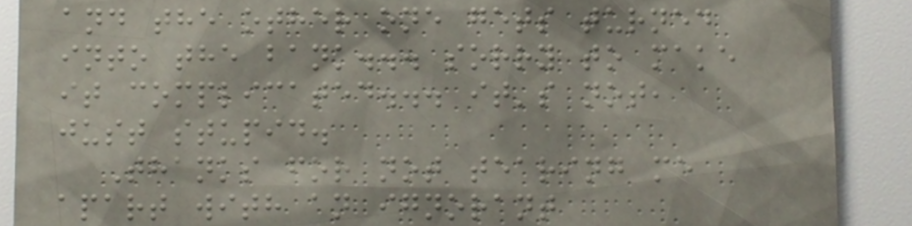and the other one gets turned
into the bank... sorry to make
it complicated... it's not,
just stupid.
Thanks for not tearing me
apart with an ignorant
